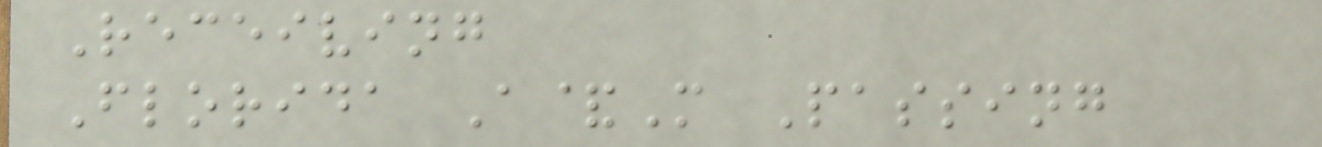Receiving
Florida A&M Passing
